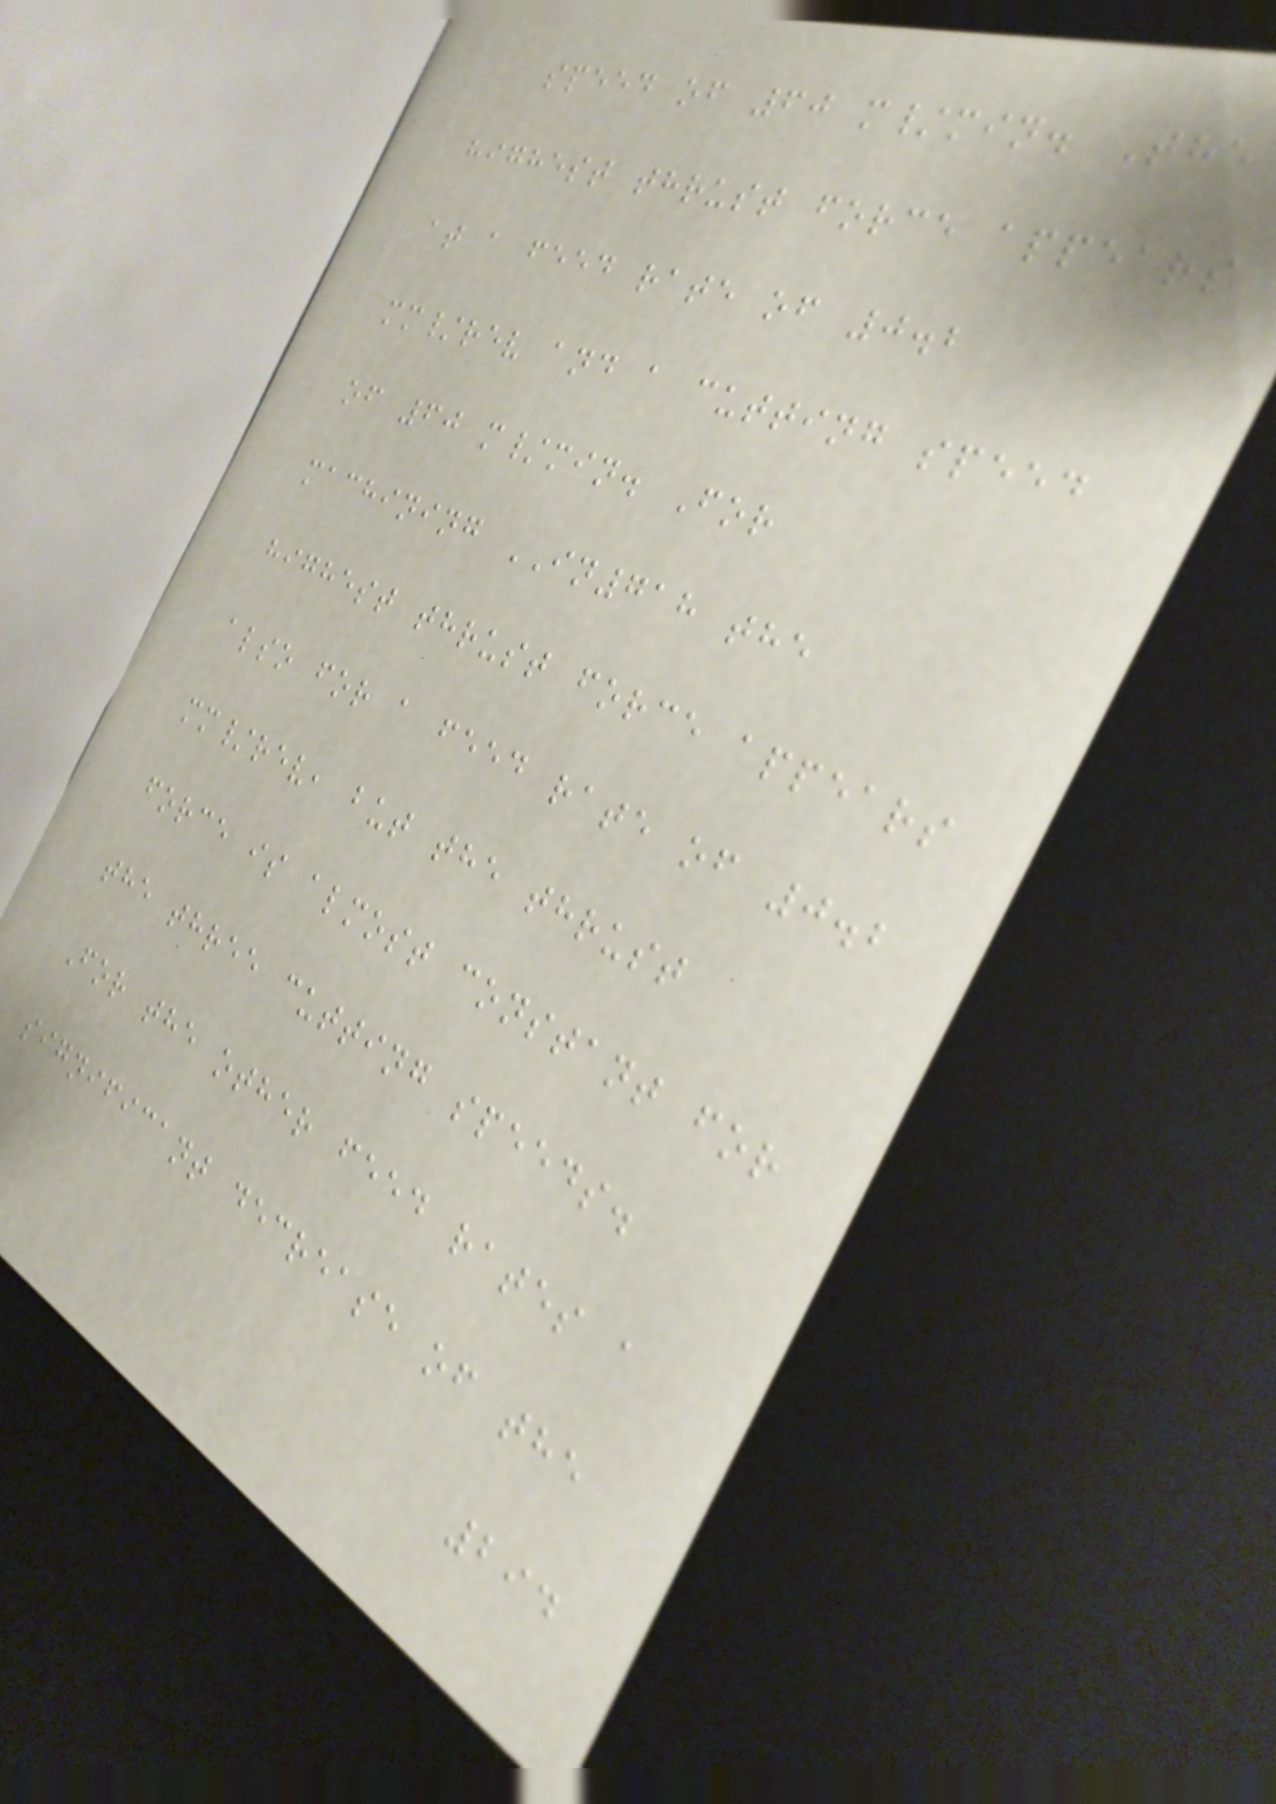speed of 60 m/min. The
highest thrust force appears
at a feed rate of 0.2
mm/rev and a cutting speed
of 60 m/min. For
machining IN718 the
highest thrust force appears
also for a feed rate of 0.2
mm/rev, but the thrust
force is almost constant for
the three cutting speeds.
For the other feed rates a
significant decrease of the
294
